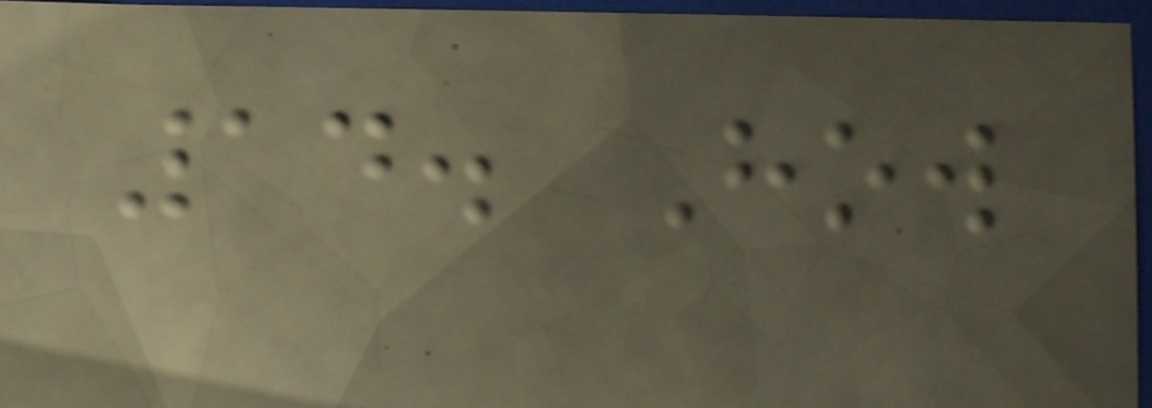14. How
